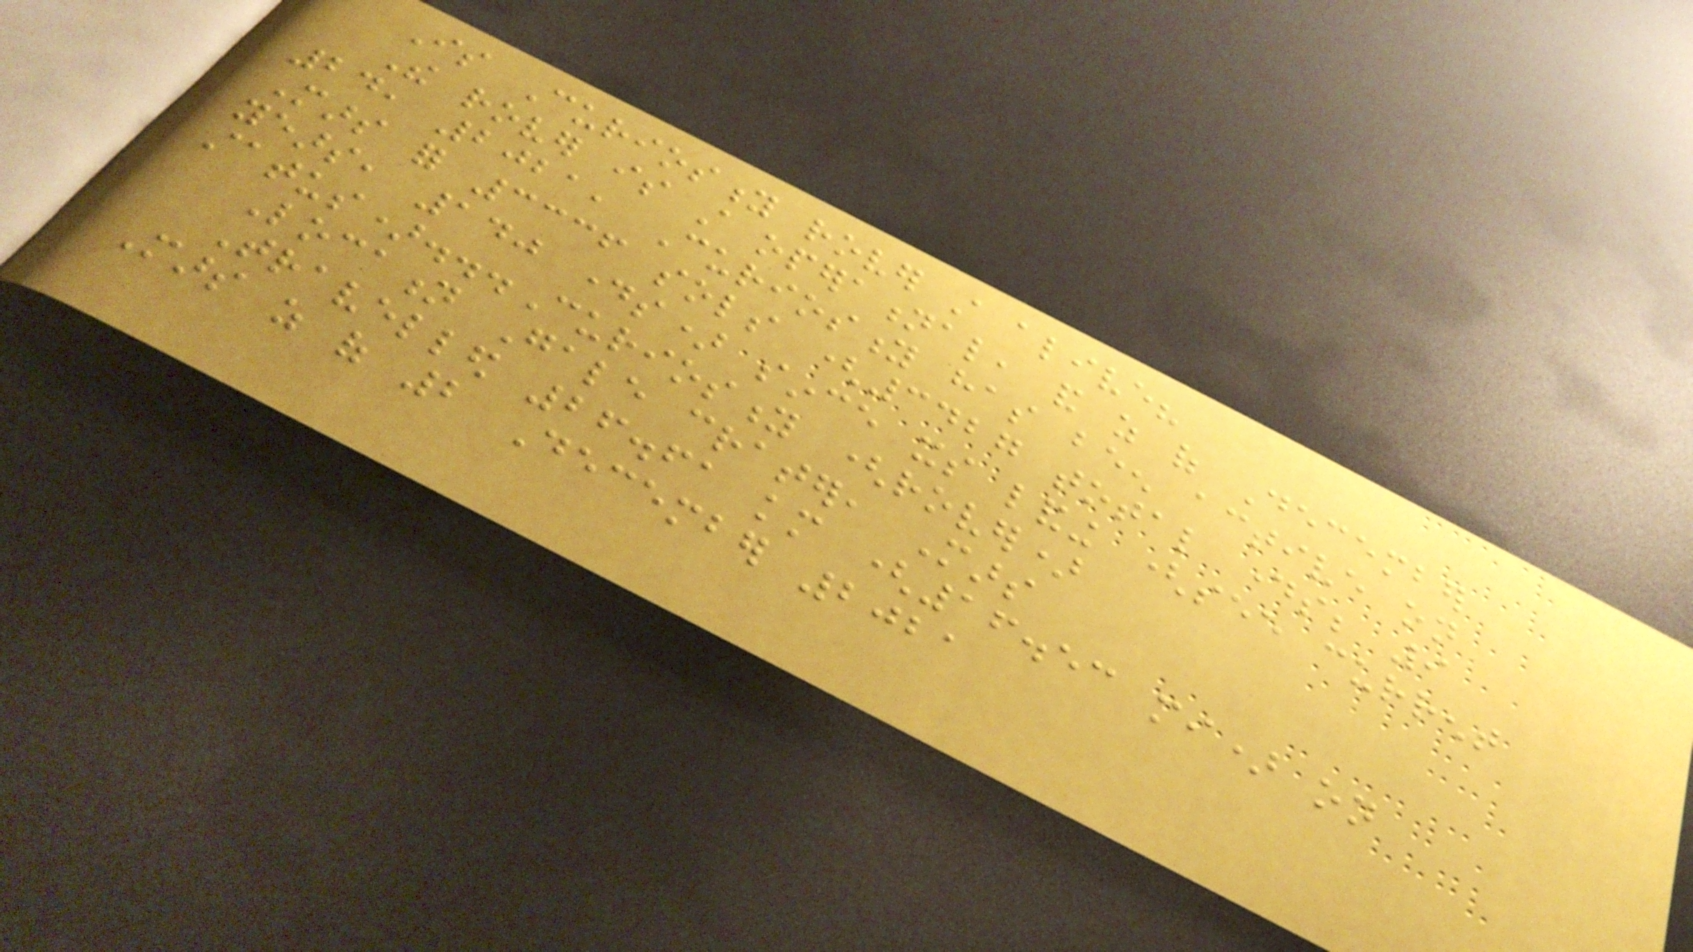Is Curiosity rover still alive?
The rover is still operational, and as of December
24, 2021, Curiosity has been active on
Mars for 3336 sols (3427 total days; 9
years, 140 days) since its landing (see current
status)...Curiosity (rover)
Location Gale crater, Mars
Travelled 26.61 km (16.53 mi) on
Mars as of 2 December 2021
